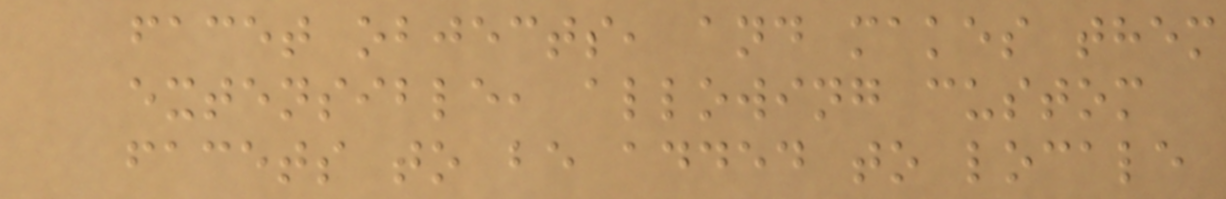facet objects, and makes them
extensible, allowing custom
facets to be added to locale
